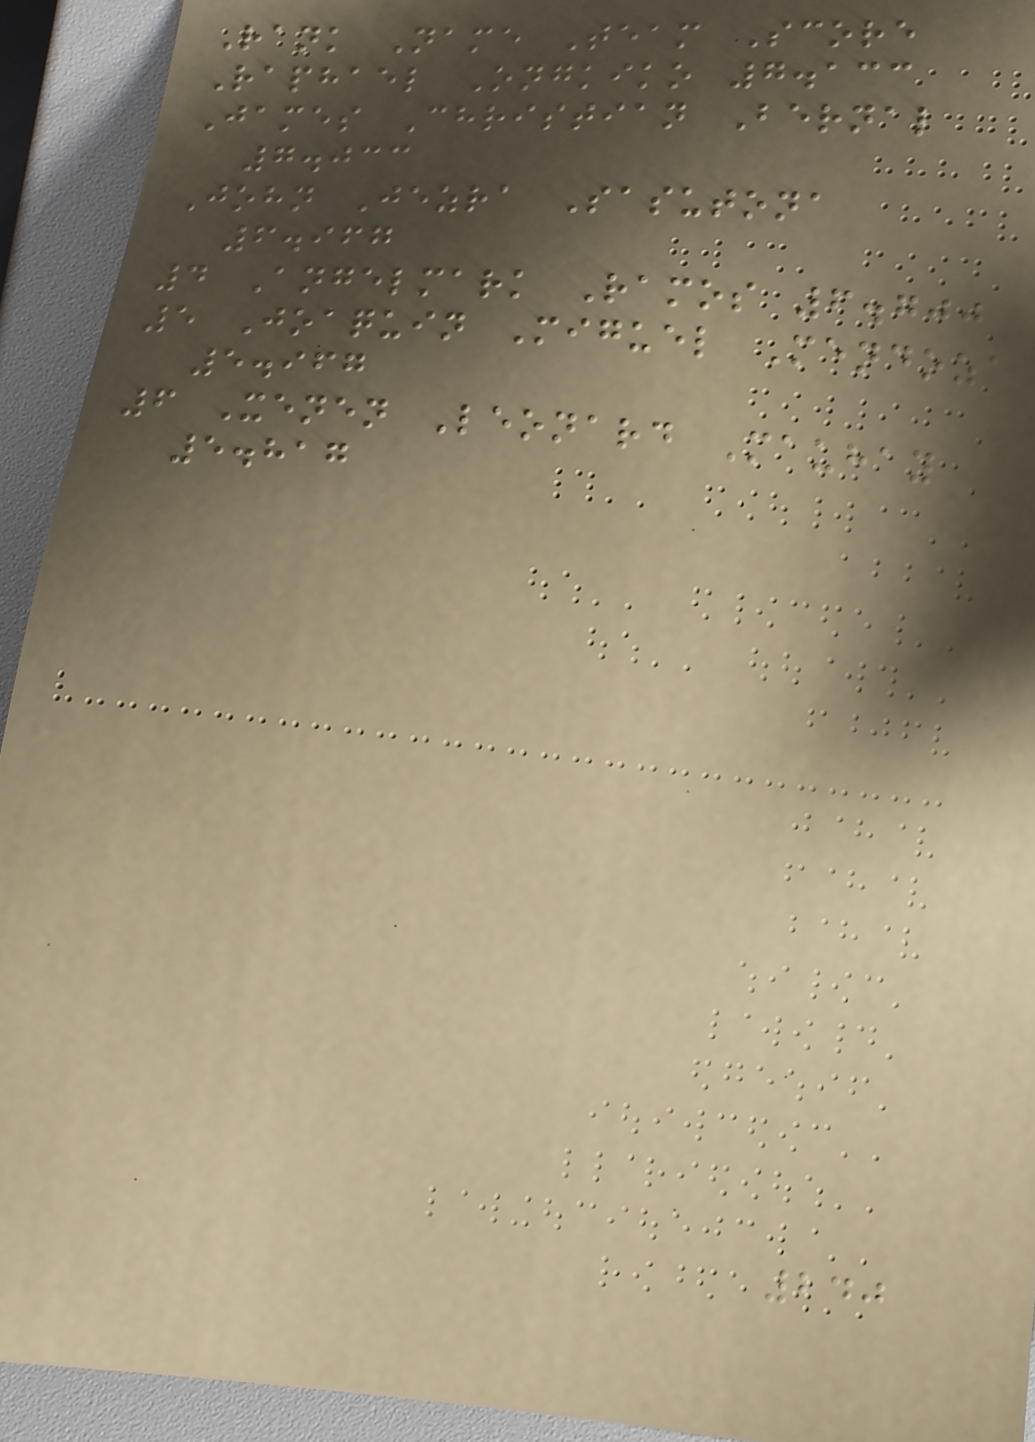Rank Name Team Score
Raphael Ongkiko 7.133
James Christian Bernal
7.033
John Jezra Sasutona
6.967
4 Angelmark Ramos 6.700
5 Joaquin Miguel Mendoza
5.967
6 Xenen Leonard Mauhay
5.817
240
